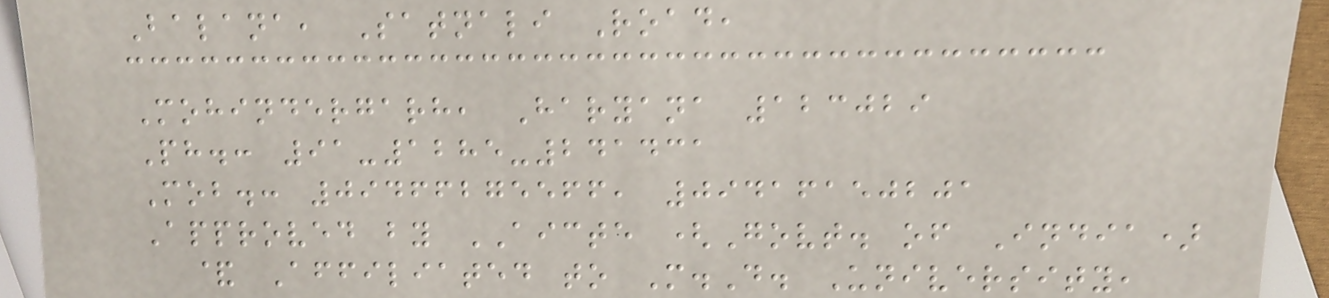Balana, Satnali Road,
Mohindergarh, Haryana 123029
Ph.: 91-1285-241431
Mob.: 09466275566, 09416150201
Approved by AICTE (Govt. of India)
& Affiliated to M.D. University,
